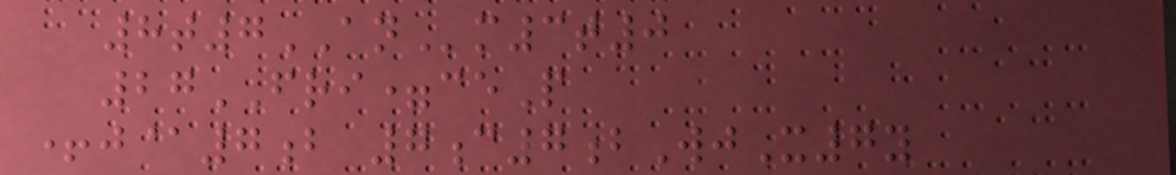8t7ANm3t0
27FRI=ceP
+j@7b 7c7bWjX7y
